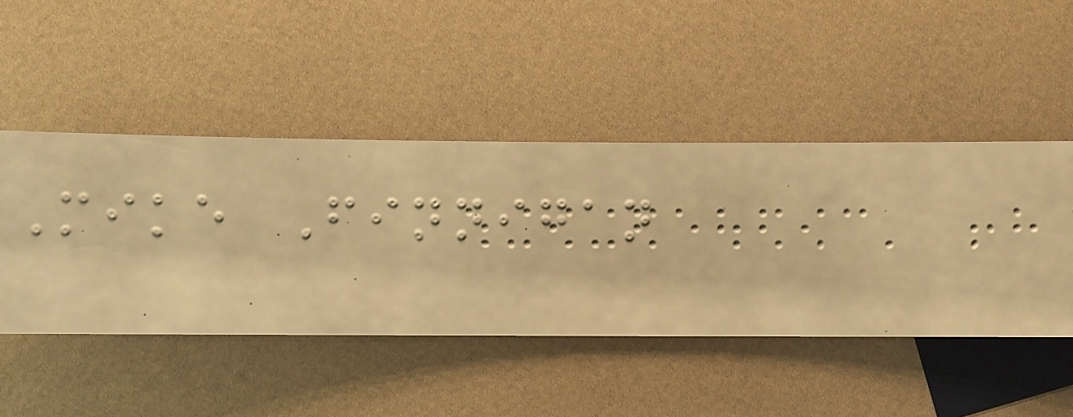Mike Finnigan
